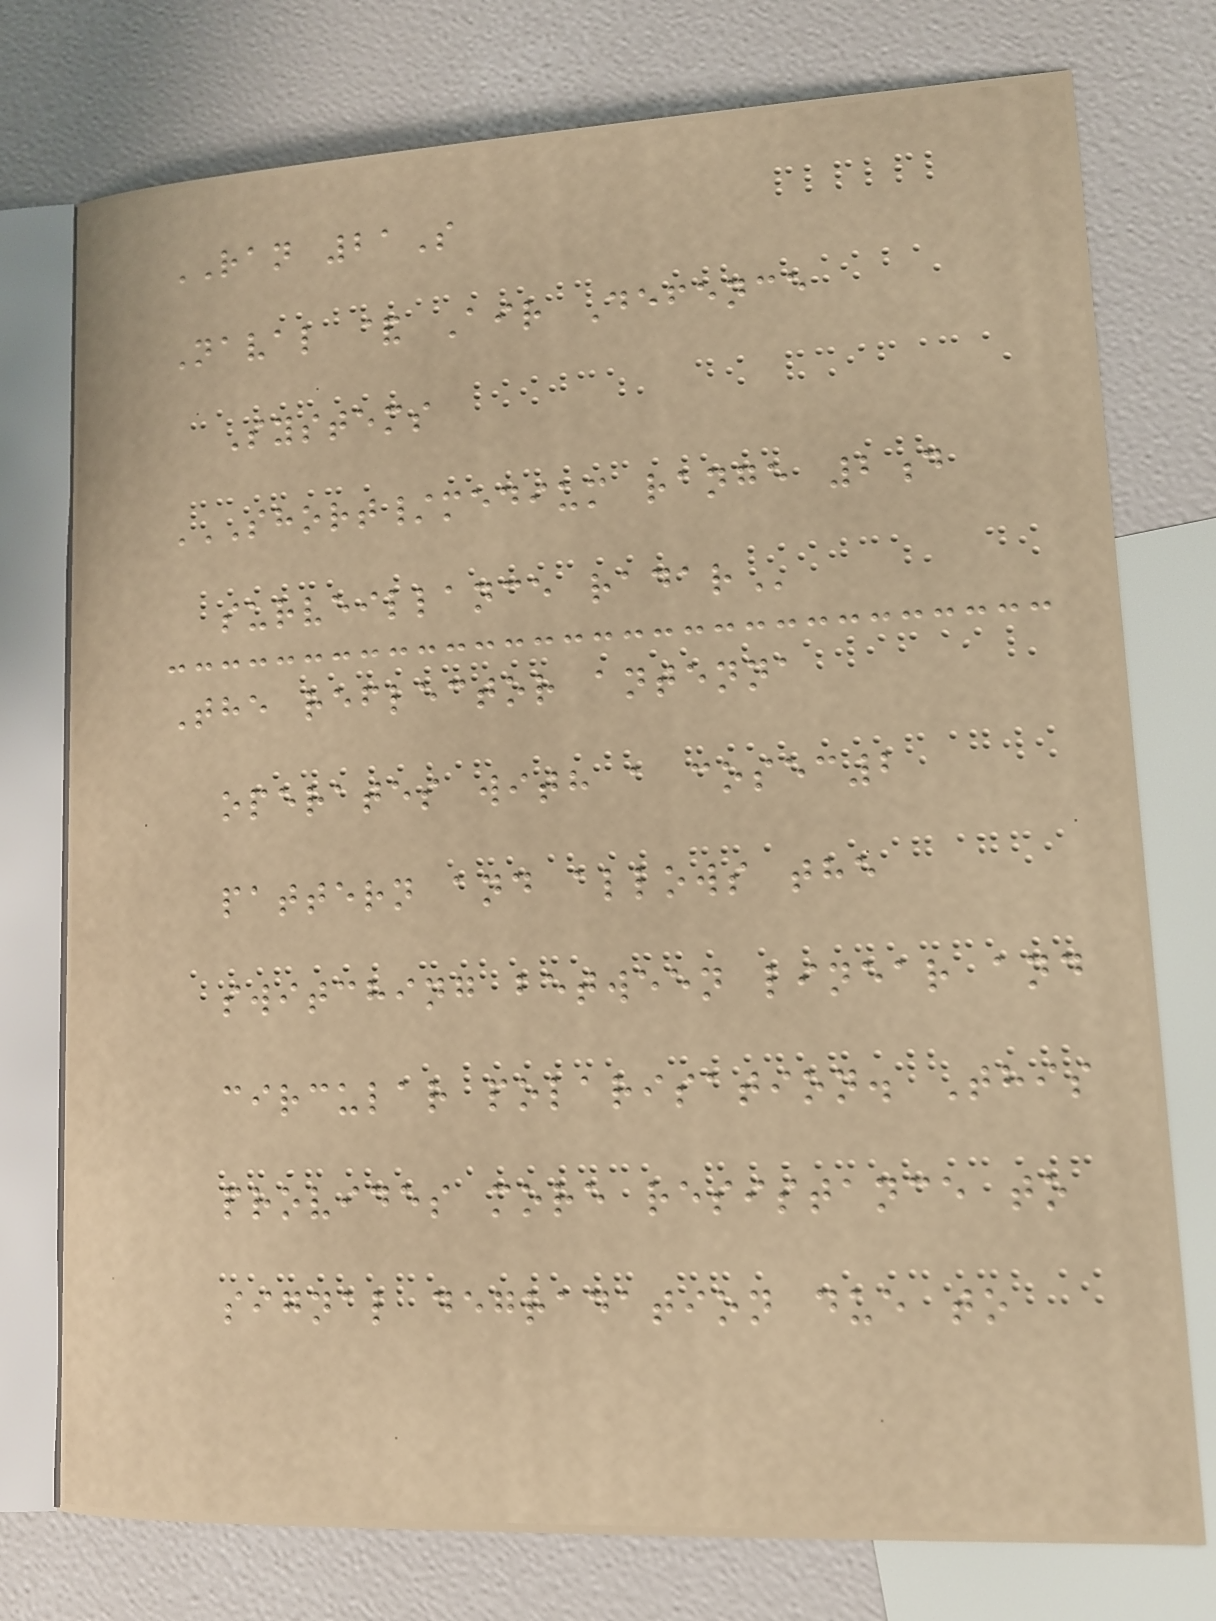RAN 21S
Naval & Air Defence
Systems
SHORT/MEDIUM RANGE 2D
SURVEILLANCE RADAR
The reflector antenna
operates with a cosec2
pattern and allows the
switching between linear and
circular polarisation. This
provides more resistance to
signal degradation due to
